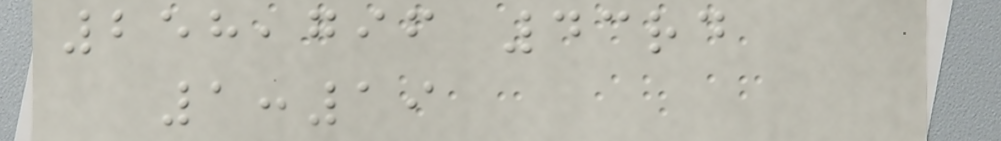258,796 43rd
1:19
